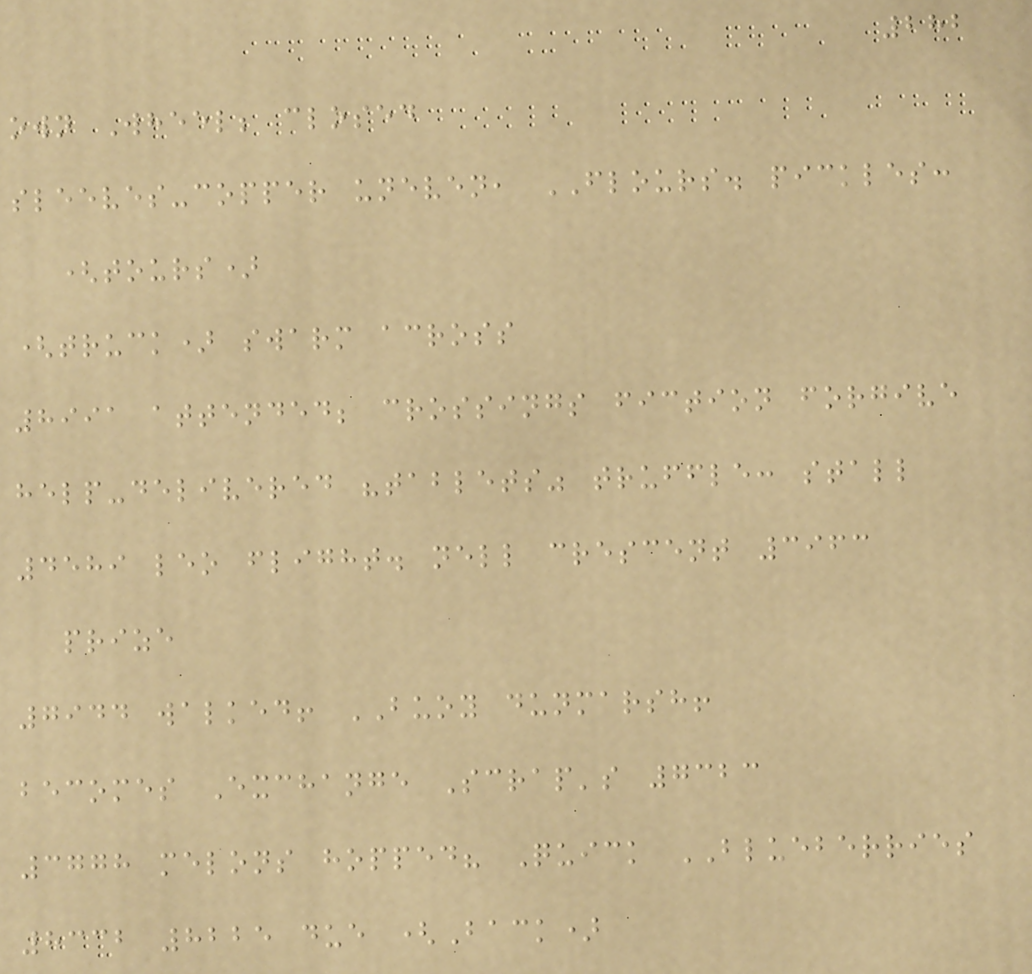282
own Wheel; closed
sleeves-copper uneven, FLOURS. pickles:
(tours)
(truck) swarm across
8991 attended; crossings fiction forgive
help-delivered "tablets" truffle: stall
4589 leo flight. nell crescent 3963
prize
7944 walked! BUOY dunmarsh!
becomes Exchange Scrap's 7323
3778 melons hopped? Quick BLUEBERRIES
8332 8225 due (Back)
